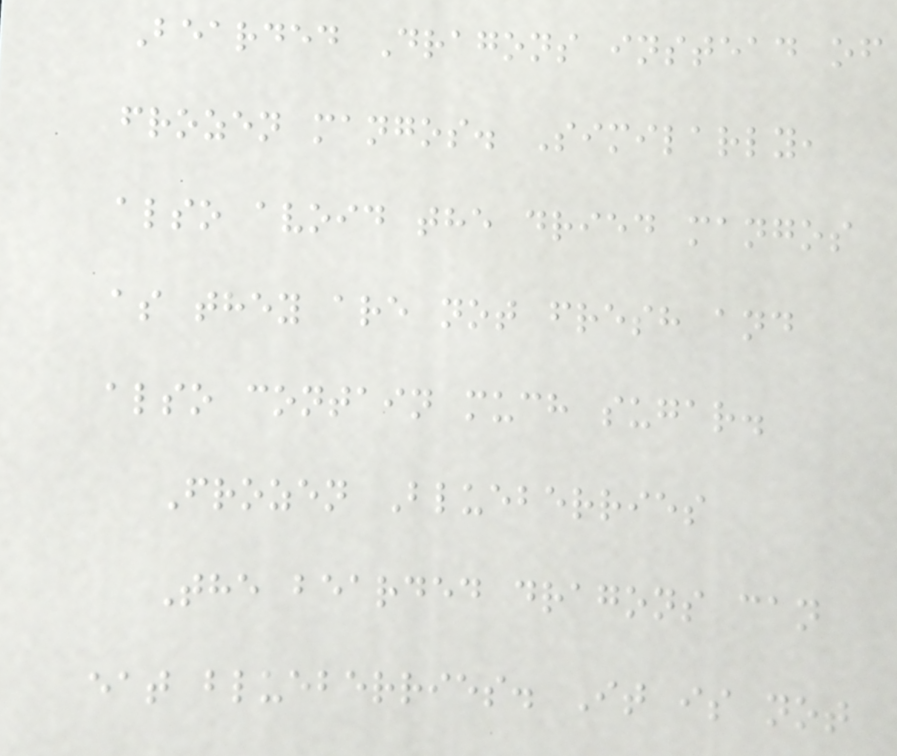Bearded Dragons instead of
frozen mangos. Similarly,
also avoid the dried mangos
as they are not fresh and
also contain much sugar.
Frozen Blueberries
The bearded dragons can
eat blueberries. It is not
